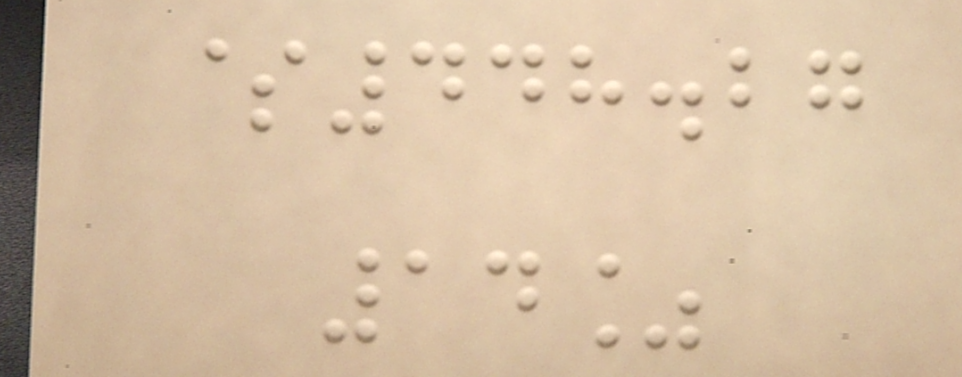$448.27
14%
